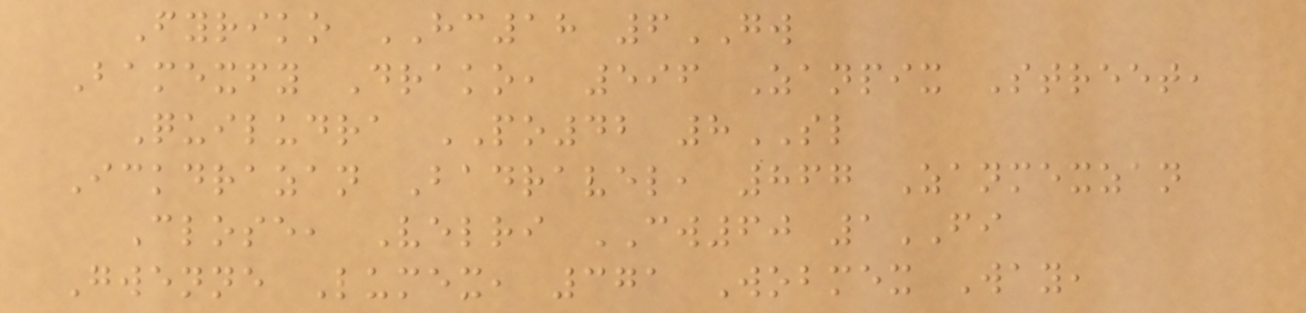Fyriko HC18 6GW
Bamexfy Drako, 596 Zanpix Street,
Quiludra PO42 8SL
Ickdrazan Badravel, 867 Zanmexzan
Close, Velri CW60 1FI
Gwenne Lumex, 371 Wobmex Way,
